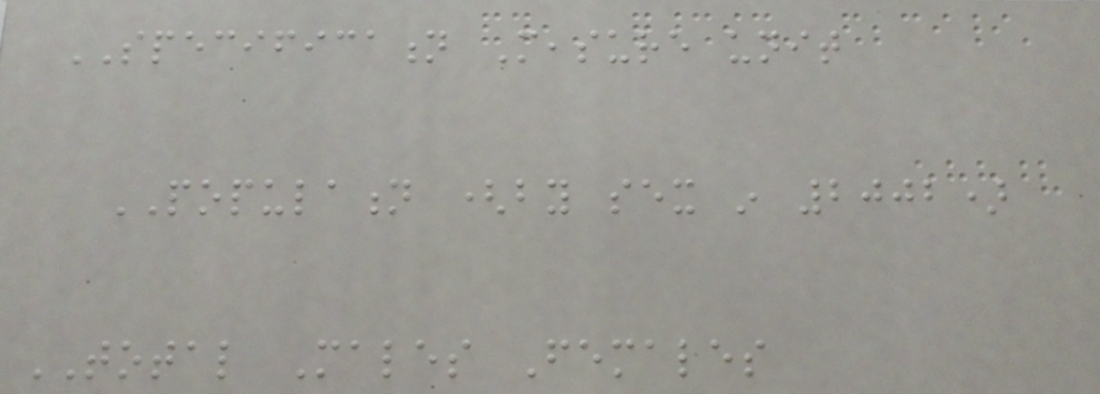SPECIFICATION Measure unit
POPULATION (by sex in 2002)
TOTAL Males Females
